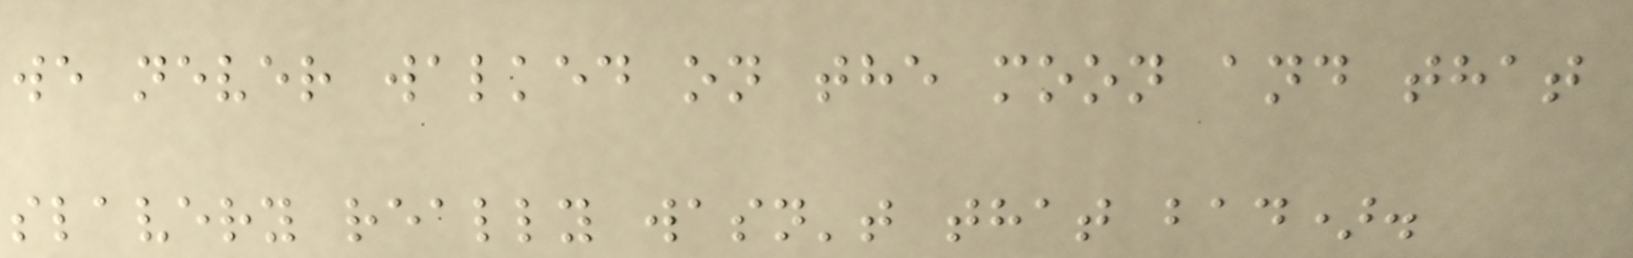we never walked on the moon and that
slavery really wasn't that bad).
